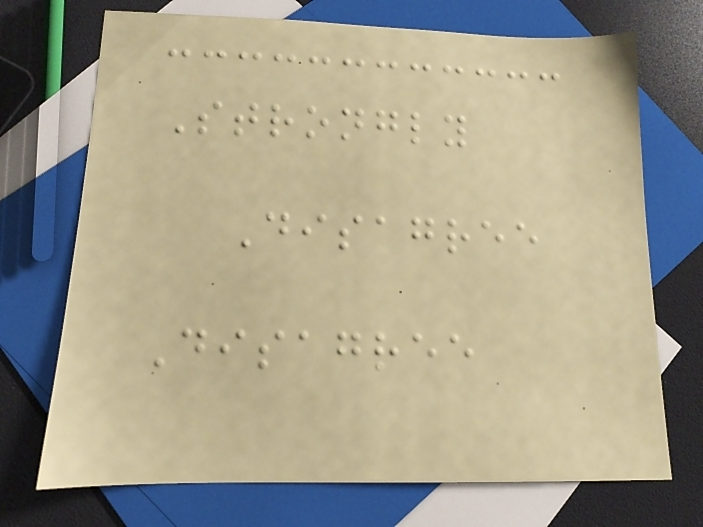Strongly
Disagree
Disagree
